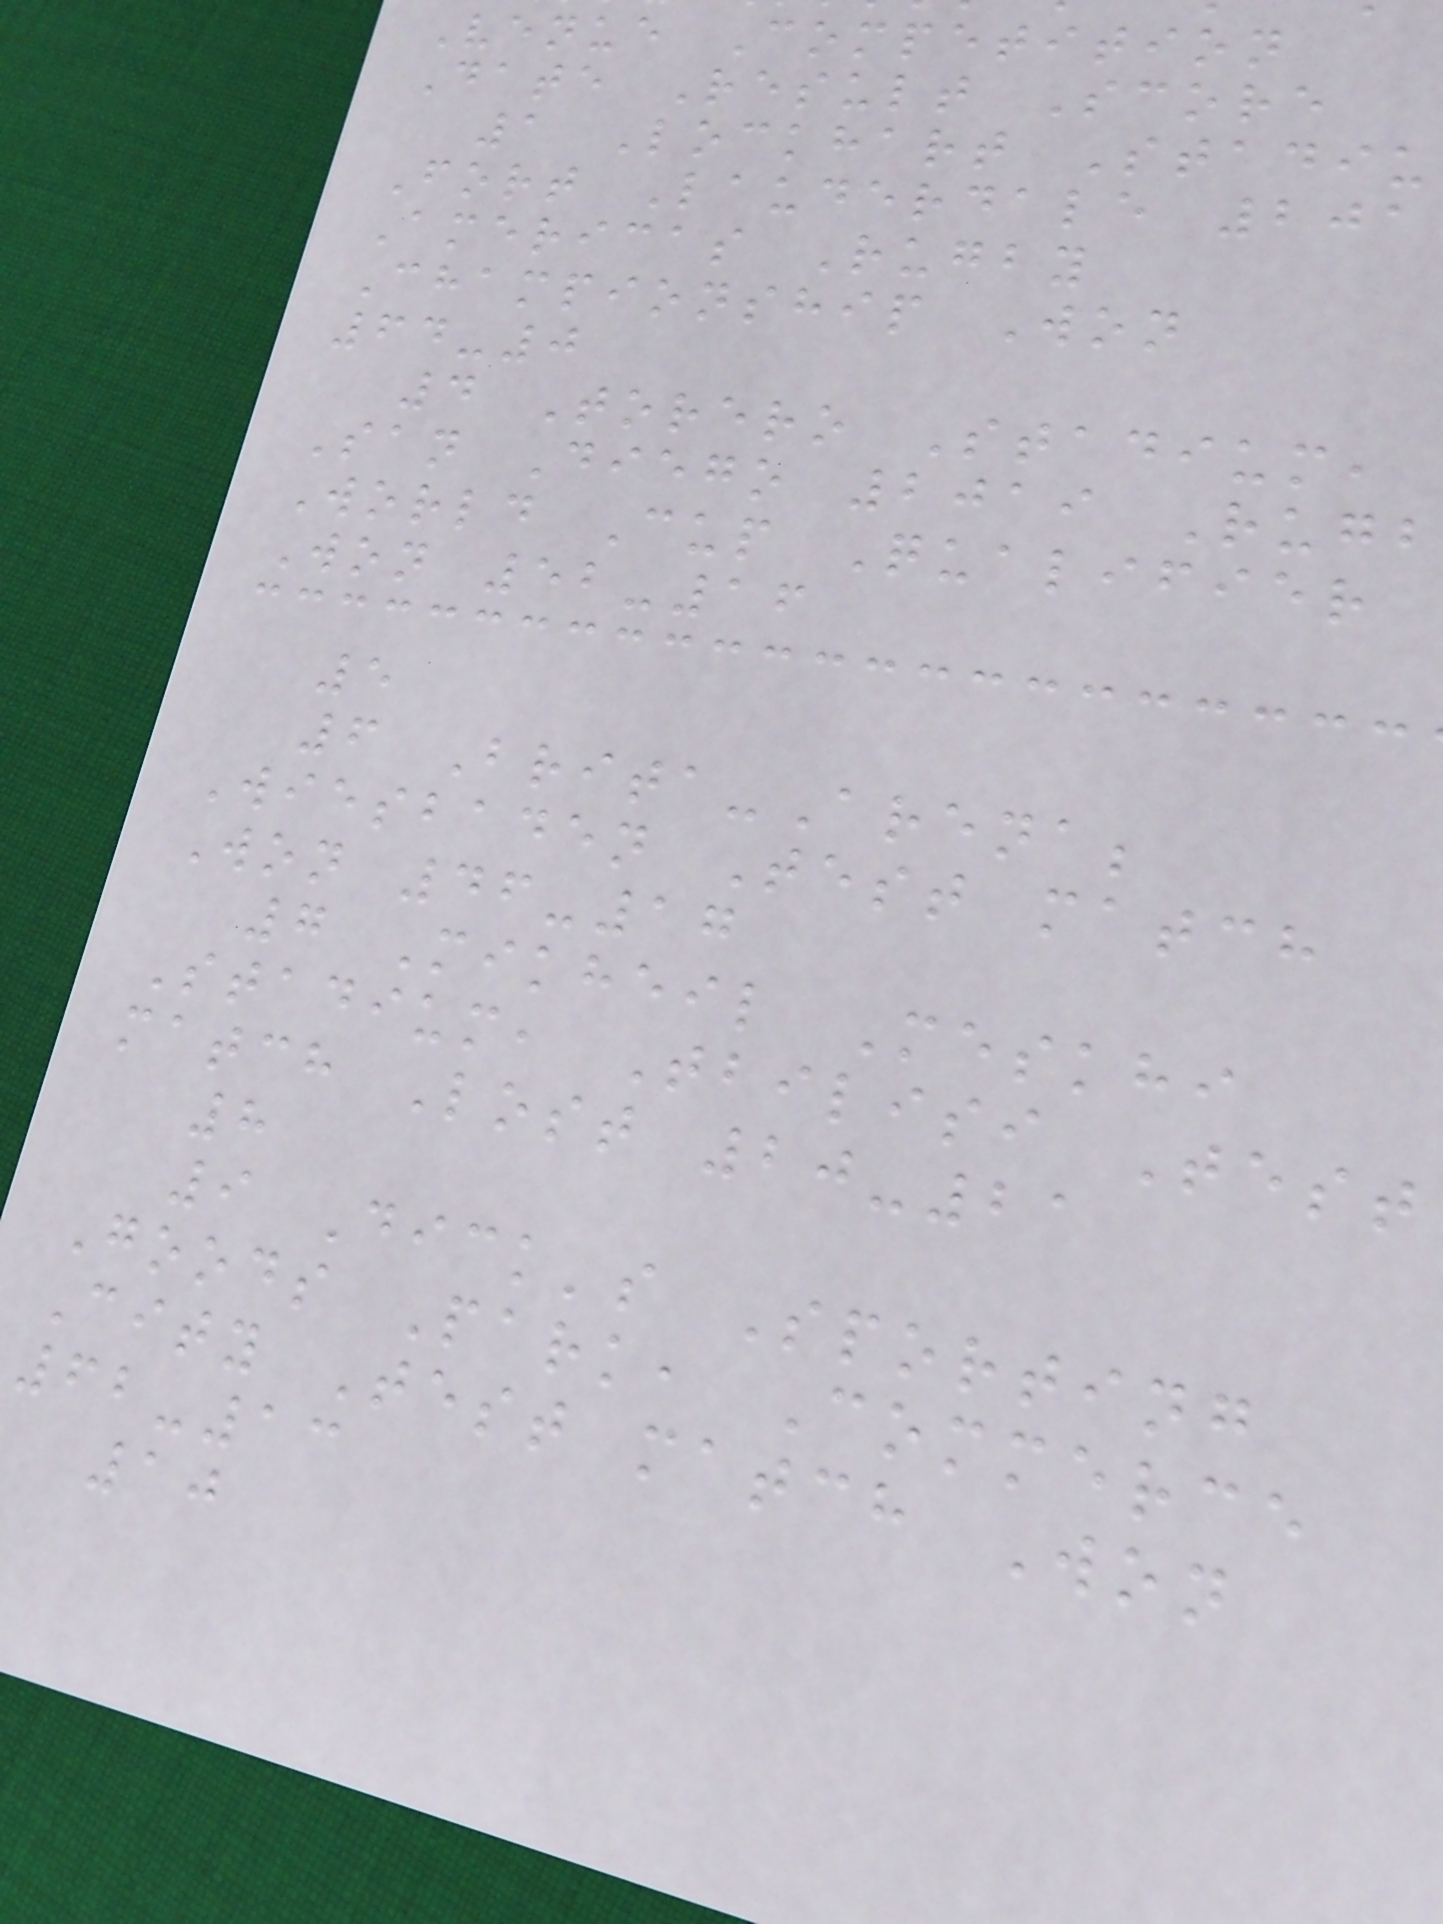Venue Competition
Date Result Score
1 Lockhart Stadiu
Fort Lauderdale 201
Americas Rugby
Championship Won
64-0
4 Torero Stadium,
San Diego 2019 Rugb
World Cup Qualifier
Won 52-16
5
6 Brita-Arena;
Wiesbaden Test match
Won 46-17
7 Mikheil Meskhi
Stadium, Tbilisi Test
match Lost 20-21
8
9 Dick's Sporting
Goods Park, Commerce
City Test match Won
62-13
10
